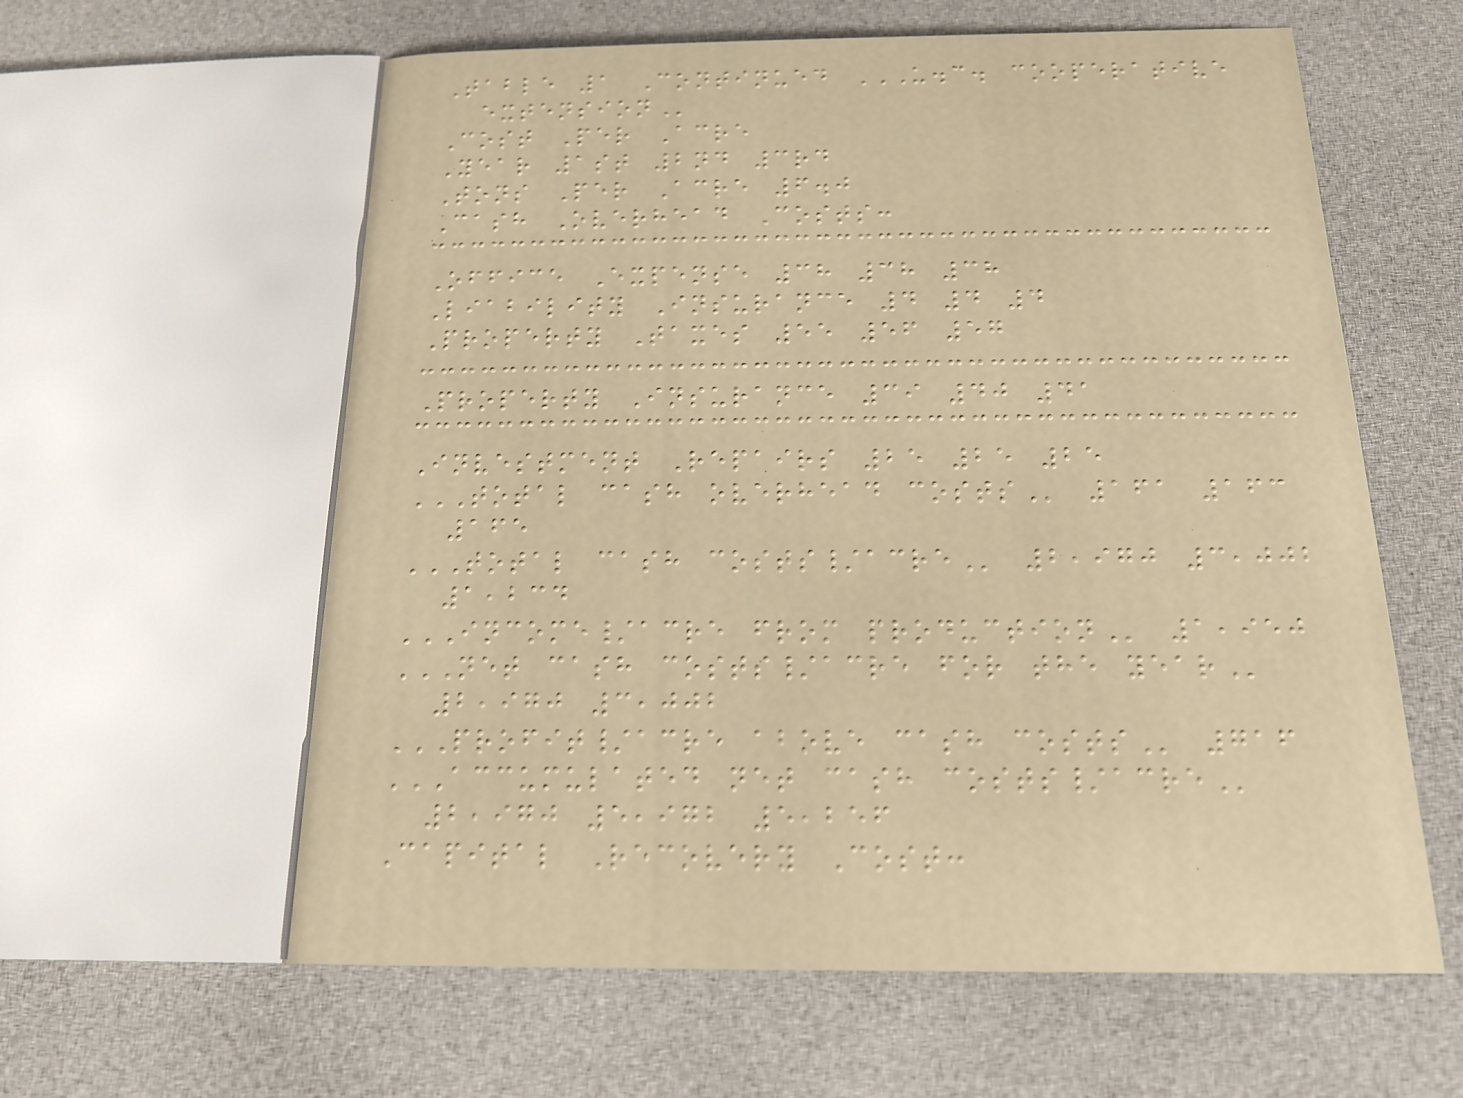Table 1 Continued U.C. COOPERATIVE
EXTENSION
Cost Per Acre
Year 1st 2nd 3rd
Tons Per Acre 6.0
Cash Overhead Costs:
Office Expense 38 38 38
Liability Insurance 4 4 4
Property Taxes 55 56 57
Property Insurance 39 40 41
Investment Repairs 25 25 25
TOTAL CASH OVERHEAD COSTS 161 163
165
TOTAL CASH COSTS/ACRE 2,970 3,002
1,234
INCOME/ACRE FROM PRODUCTION 1,950
NET CASH COSTS/ACRE FOR THE YEAR
2,970 3,002
PROFIT/ACRE ABOVE CASH COSTS 716
ACCUMULATED NET CASH COSTS/ACRE
2,970 5,972 5,256
Capital Recovery Cost:
